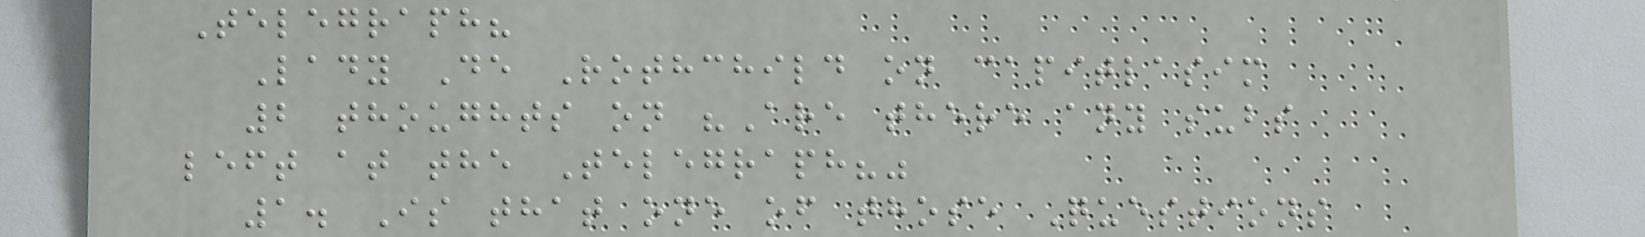Telegraph?
Lady De Rothchild on capitlasim
2 thoughts on "Are there any subs
left at the Telegraph?"
1. Is that one of those Questions
